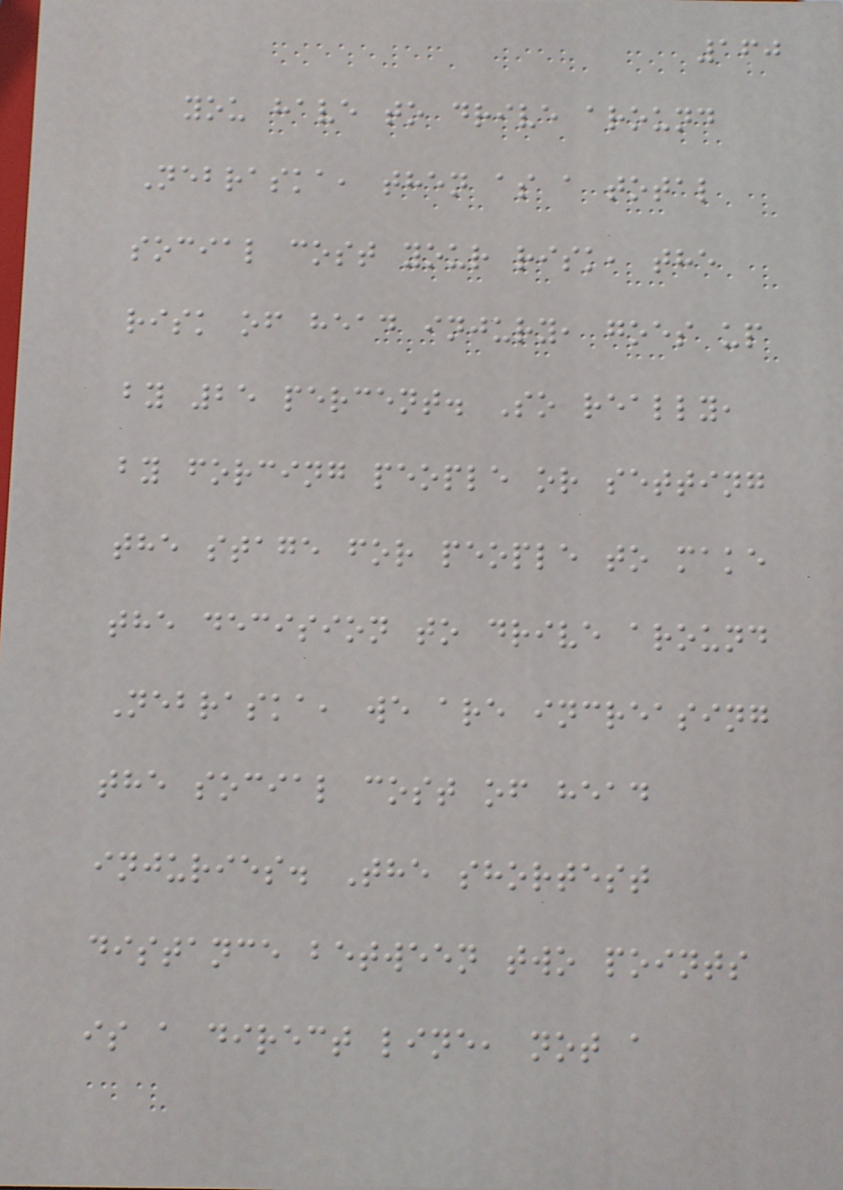160
you have to drive around
Nebraska, then as a total
social cost your risk, the
risk of head injury, goes up
by 25 percent. So really,
by forcing people or setting
the stage for people to make
the decision to drive around
Nebraska, we are increasing
the social cost of head
injuries. The shortest
distance between two points
is a direct line, not a
